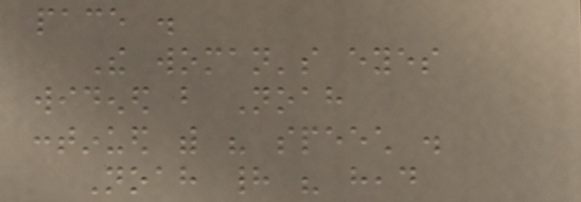pace .
The woman's eyes
widened but Noah
continued with his speech .
Noah had his head
